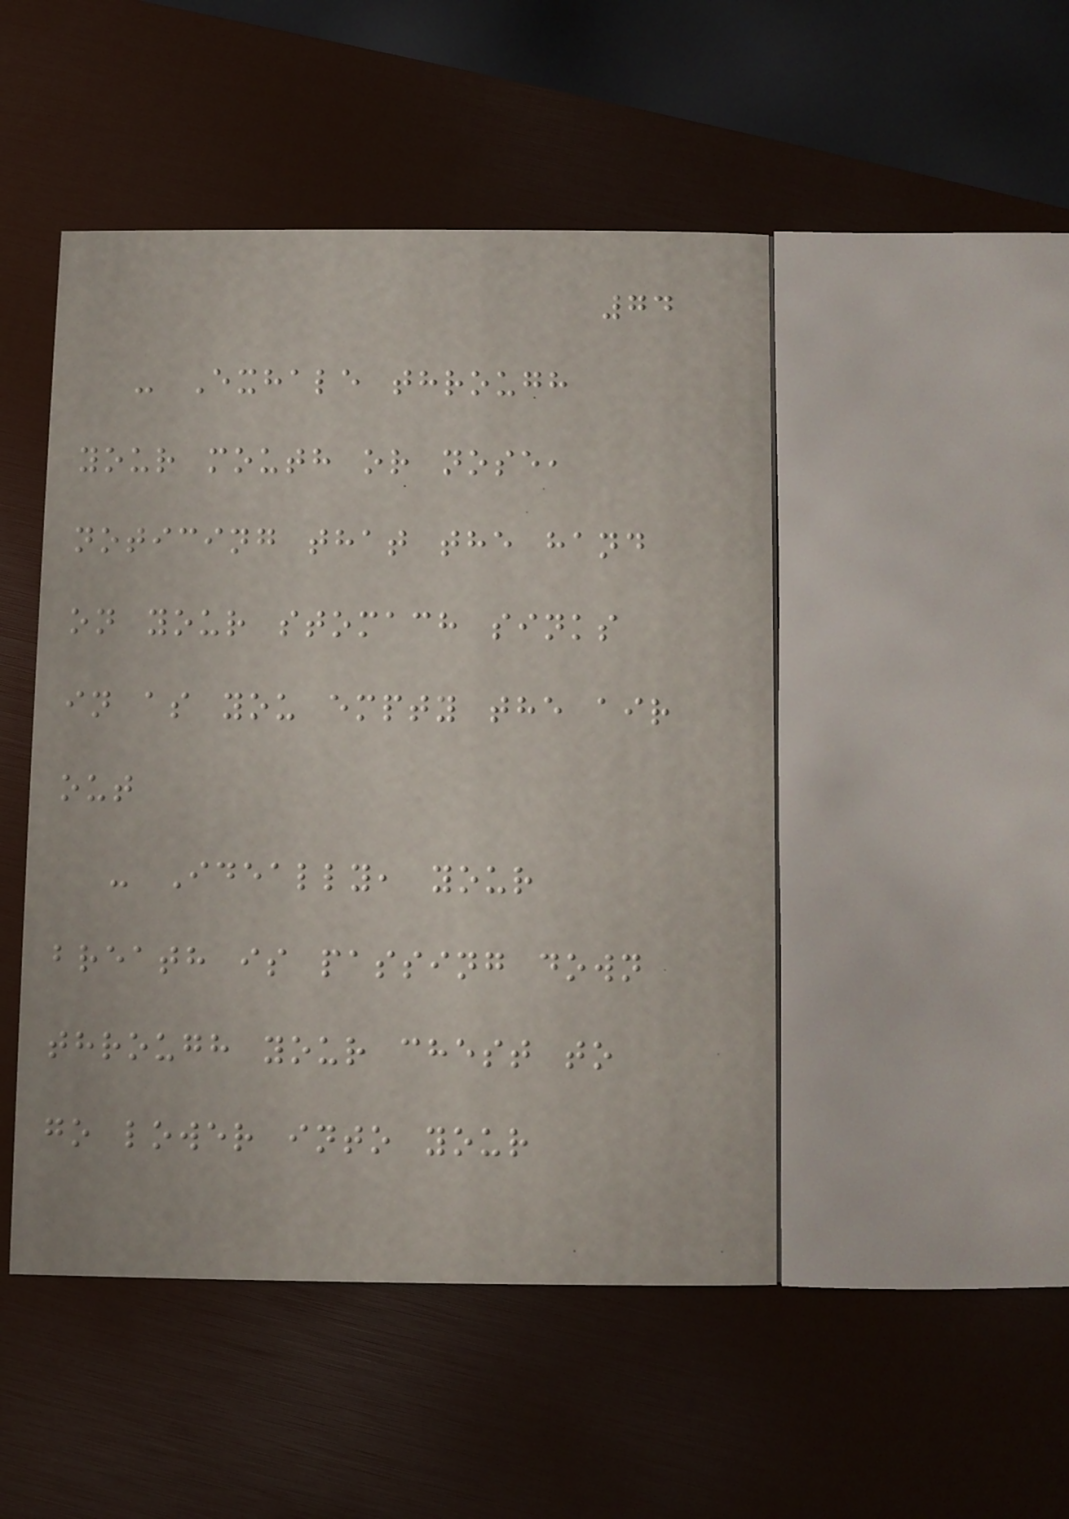74
- Exhale through
your mouth or nose,
noticing that the hand
on your stomach sinks
in as you empty the air
out
- Ideally, your
breath is passing down
through your chest to
go lower into your
